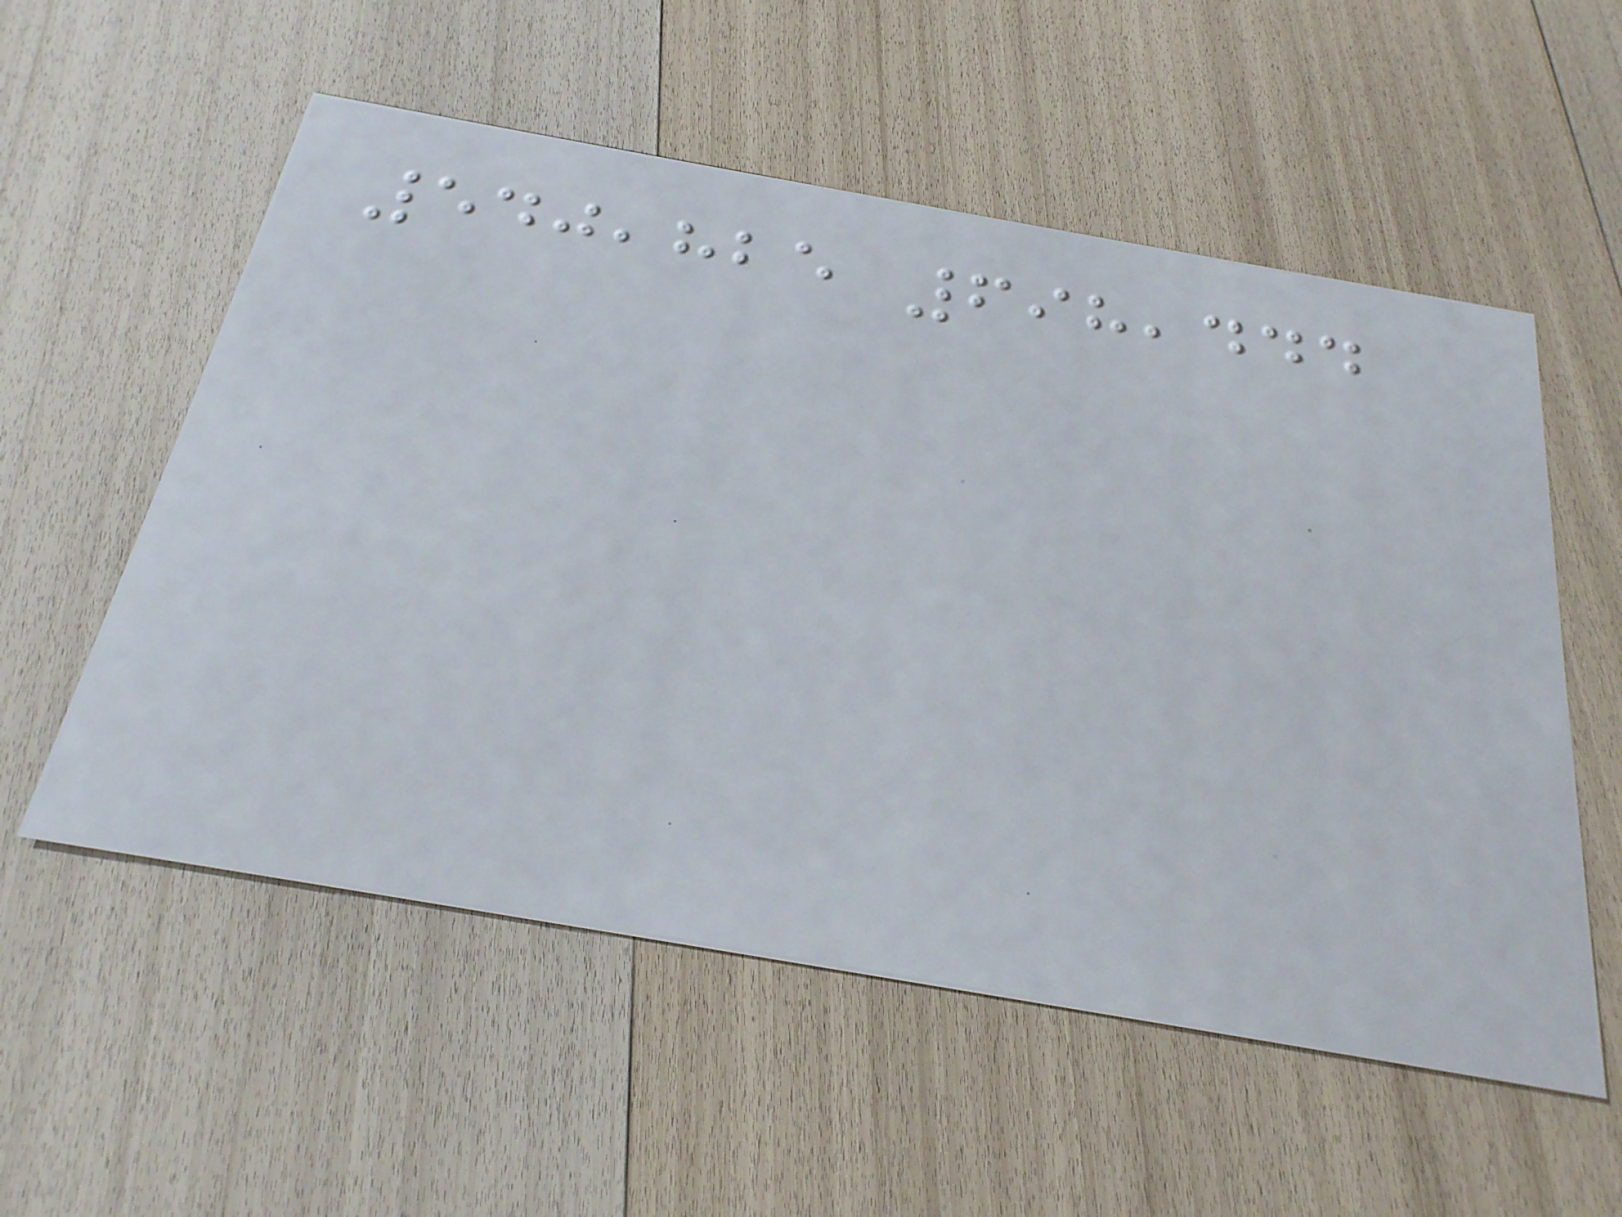540,825 698,444
